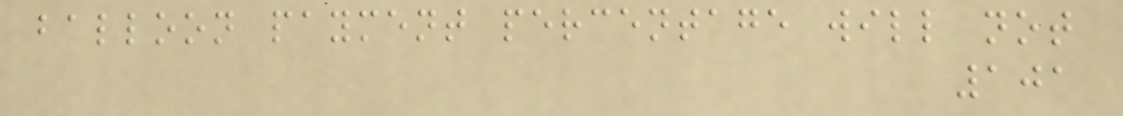balloon payment percentage will not
101
